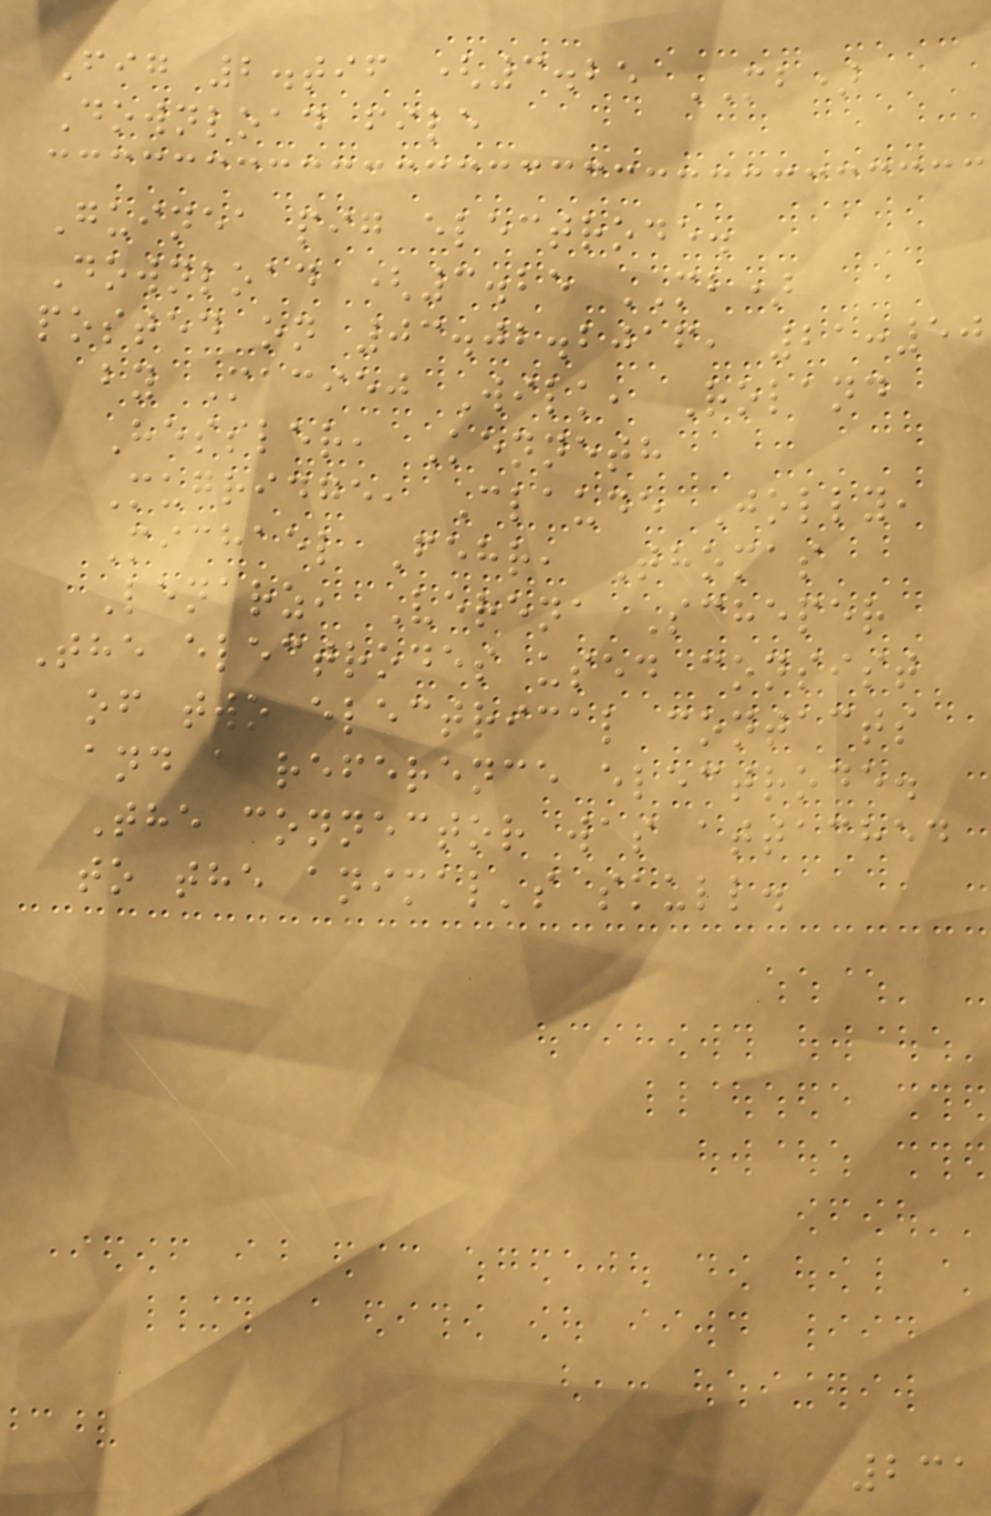Fig 2.tif (3.25 MB)
Download file
Guinea pig electrode.
Download (3.25 MB)
posted on 03.02.2016, 21:50
by Maciej Wilk, Roland
Hessler, Kenneth
Mugridge, Claude Jolly,
Michael Fehr, Thomas
Lenarz, Verena Scheper
The electrodes used consist
of two electrical contacts
and a reference electrode.
The connector was attached
to the animal's skull.
231
